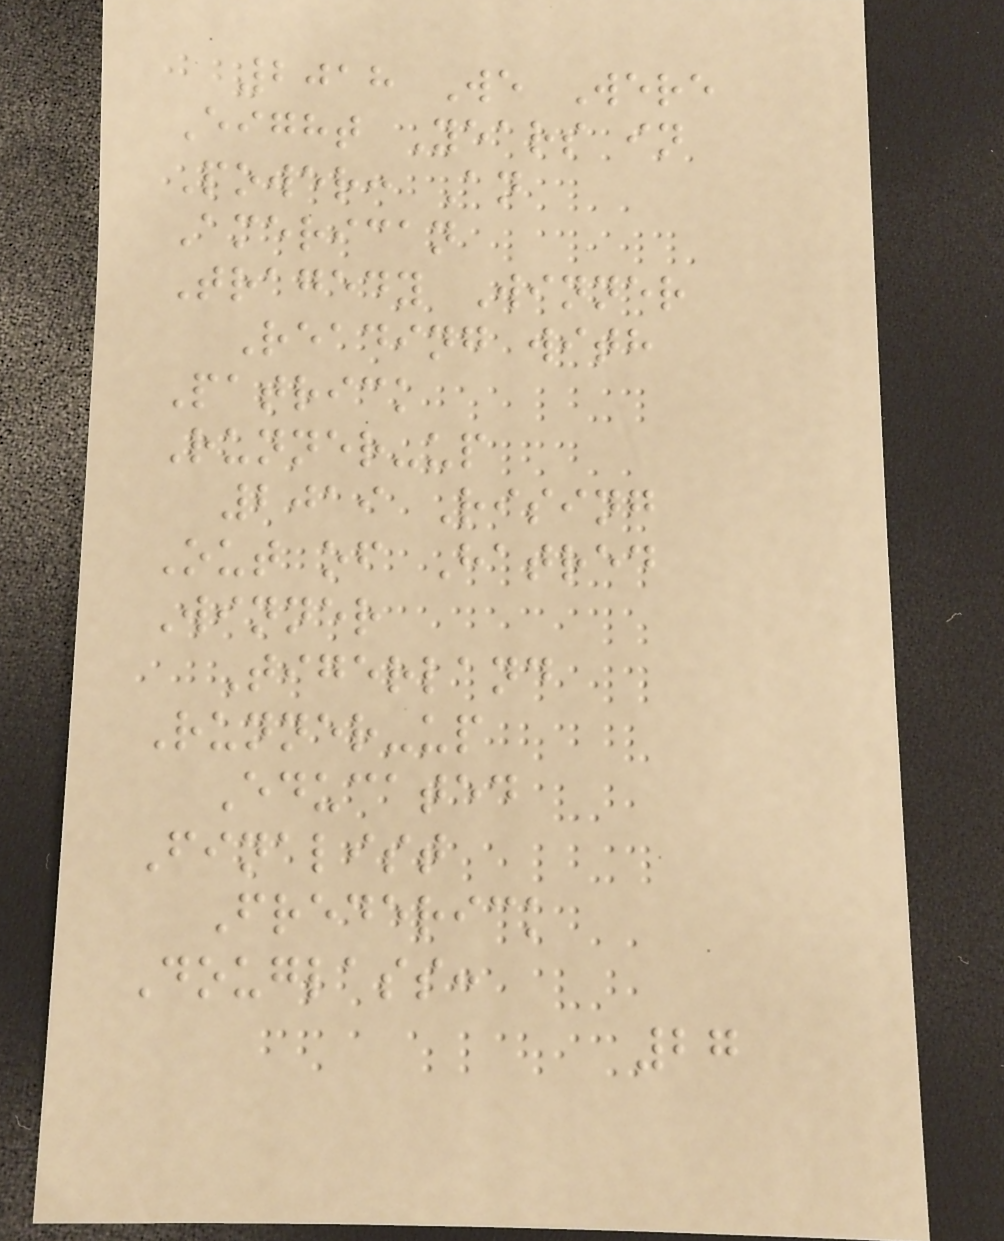2018 We Were
Eight Years in
Power: An
American
Tragedy Winner
Reading with
Patrick
Runner-up
2019 Rising
Out of Hatred
Winner
Tigerland
Runner-up
Educated
Finalist
Frederick
Douglass:
27
